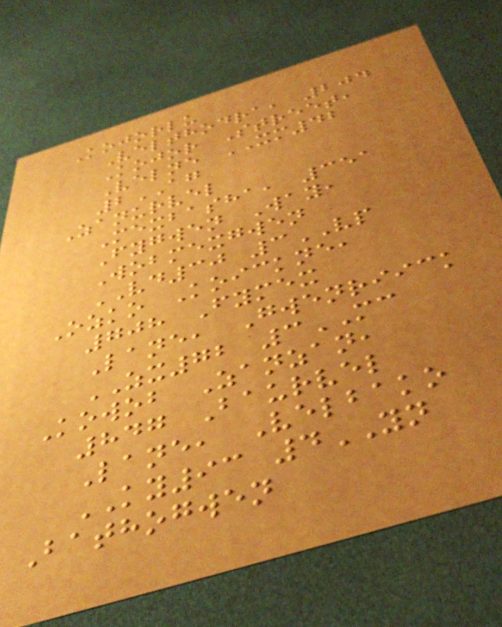Kojorlu
Velthodra, 204
Kojor Street,
Velne XM42
2AG
Zanurvel
Mexbasha, 351
Fygwen Way,
Wobmexgwen
VD30 3VP
Ozko Koickne,
708 Fymex
Lane, Gwenriick
ZX72 3MC
Kowob Zanzan,
847 Baurvel
Lane, Velbako
KY93 4YN
Bathogwen
